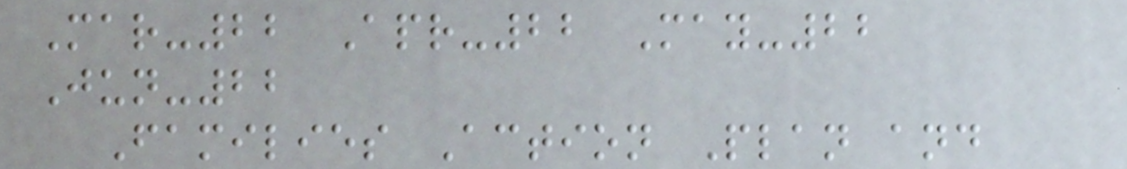Mar-22 Apr-22 May-22
Jun-22
Families Action Plan and
